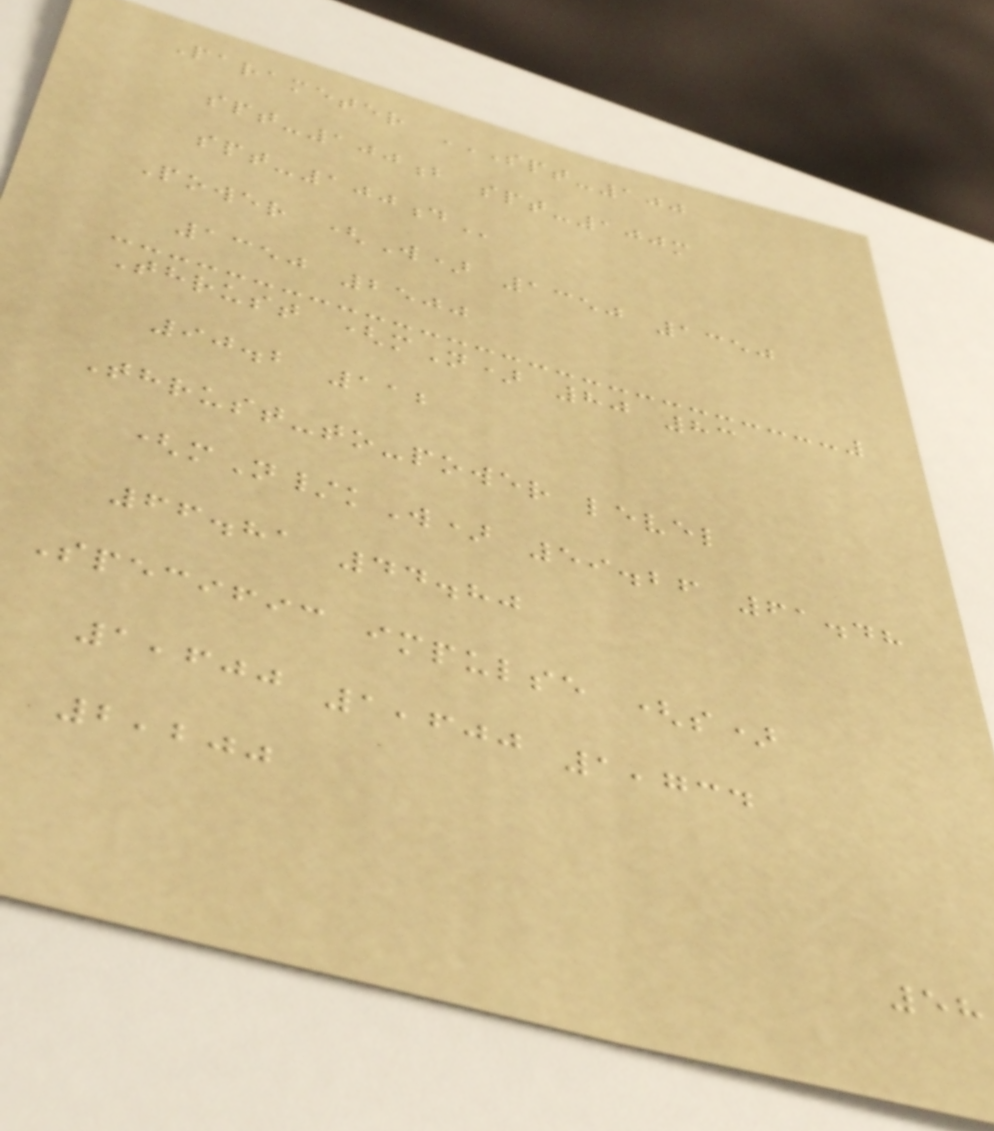Parameter SPT-100
SPT-100B SPT-100M
SPT-100D
Power (W) 1350 1350
1350 2500
Thrust (mN) 80 83
90.2 112
Thrust-to-power level
(mN/kW) 59.26 61.48
66.81 44.80
Specific impulse (s)
1,600 1,600 1,734
2,200
58
